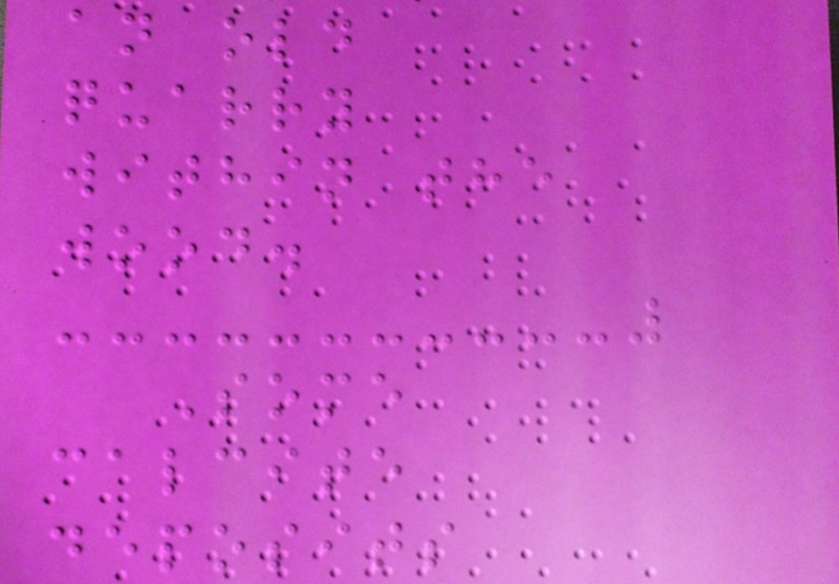an old
quarry
within the
wood.
Some
calcite
deposits
